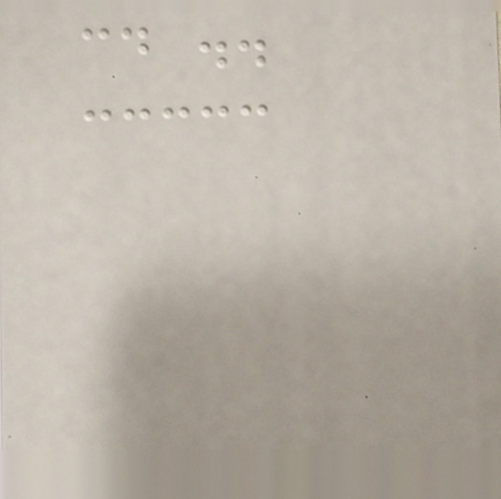cd ..
